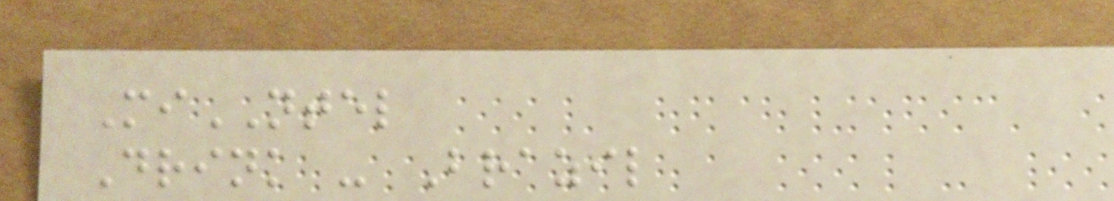MiNTEL
Drink - Brazil
